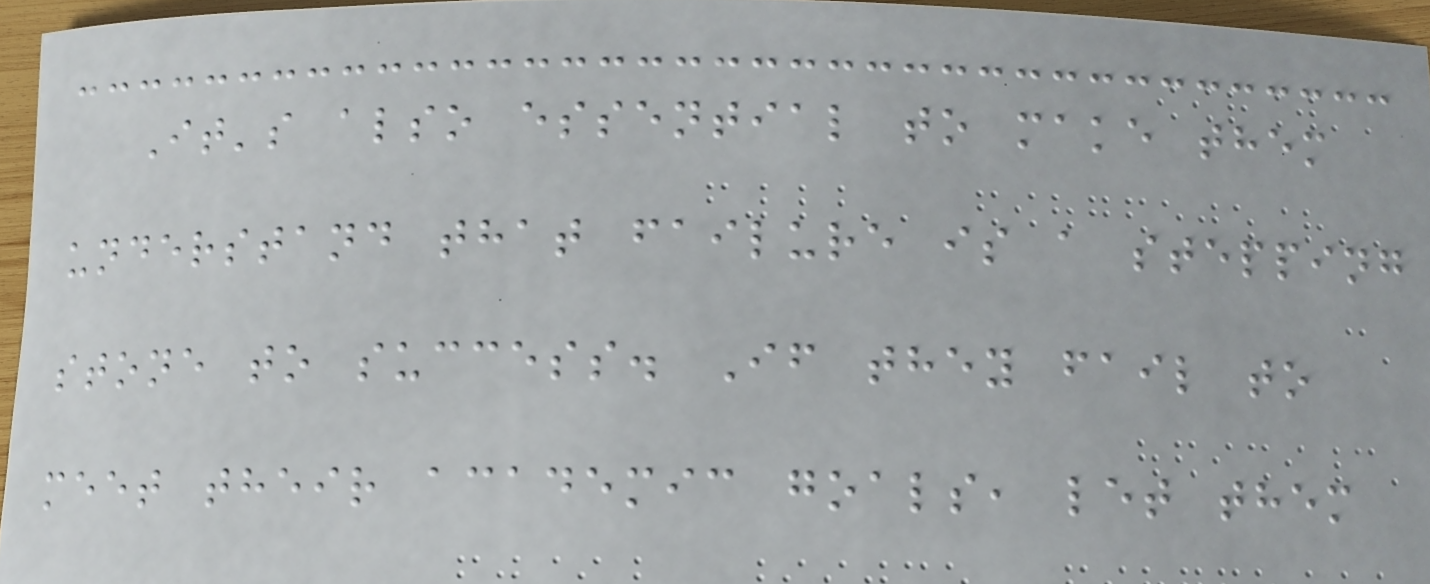It's also essential to make them
understand that failure is a stepping
stone to success. If they fail to
meet their academic goals, let them
